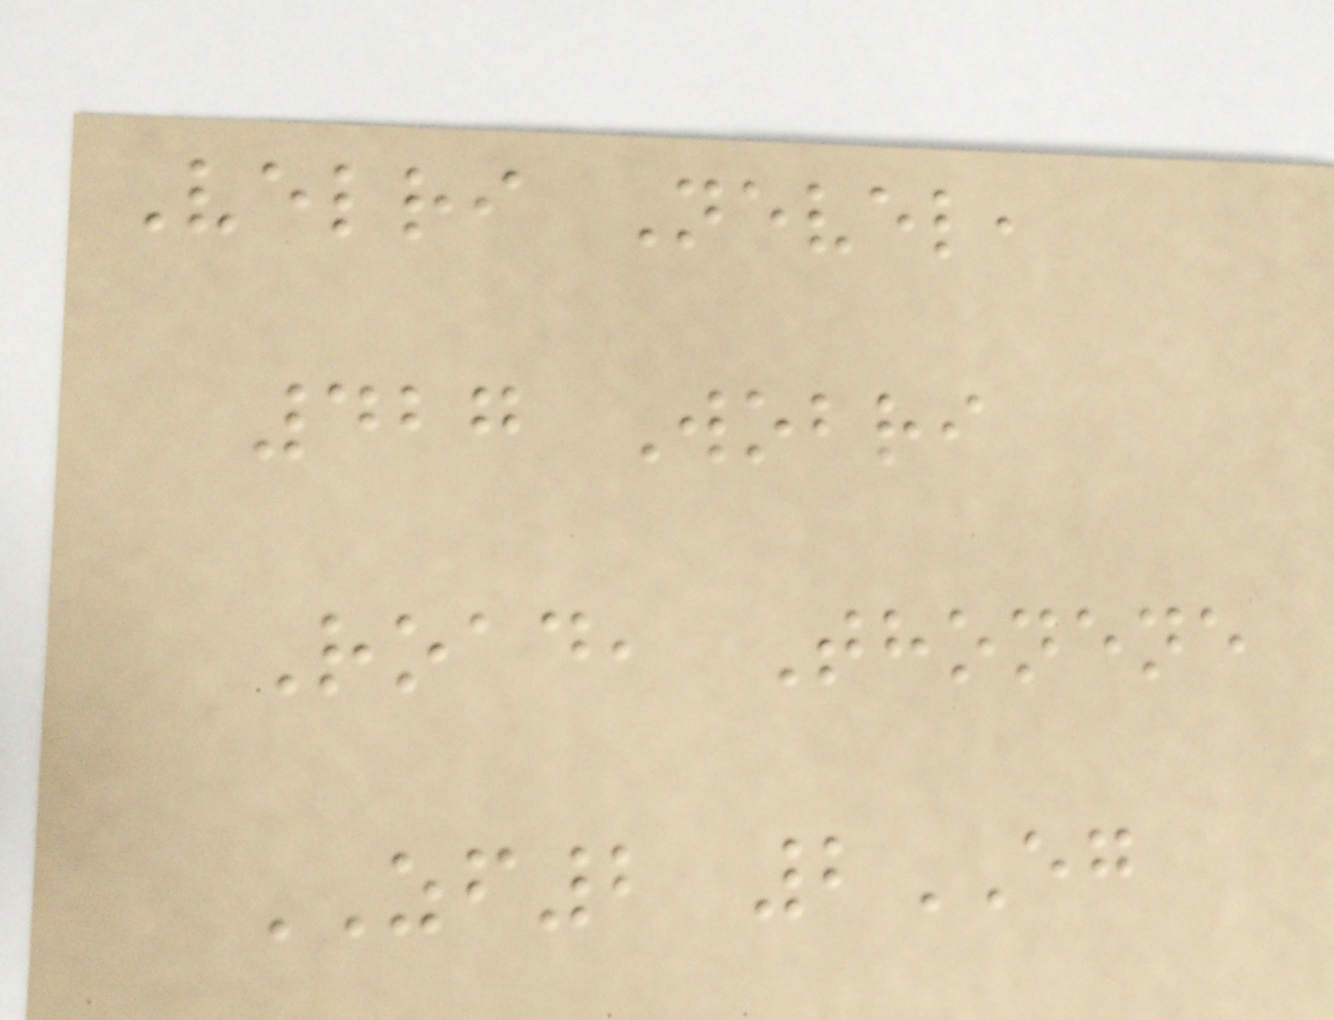Velri Nevel,
427 Wobri
Road, Thonene
ZF2 2EG
